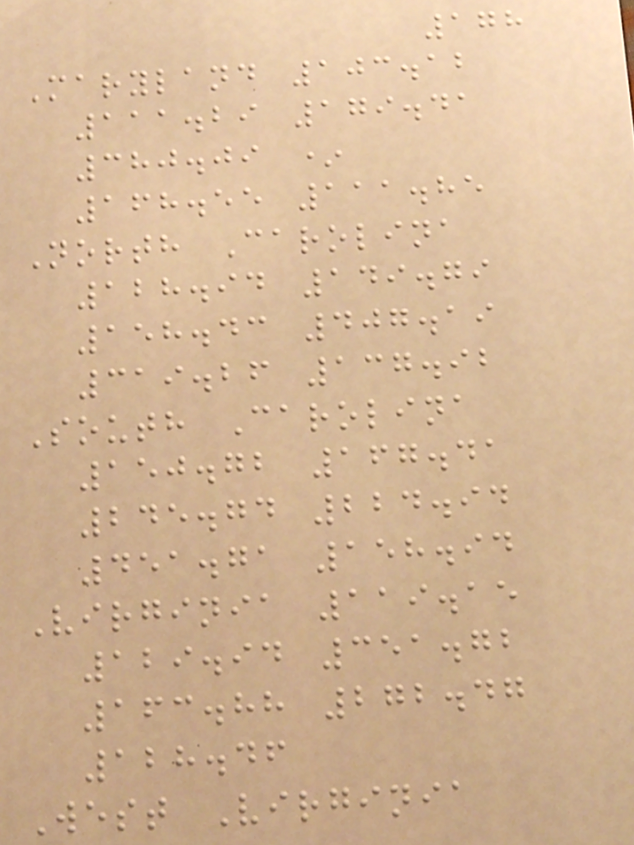178
Maryland 103.12
111.29 179.41
380.09 *
168.55 111.85
North Carolina
128.94 149.79
158.43 407.19
319.26 137.92
South Carolina
150.72 167.41
245.74 224.94
451.71 158.94
Virginia 119.15
129.94 351.72
163.88 272.47
128.46
West Virginia
